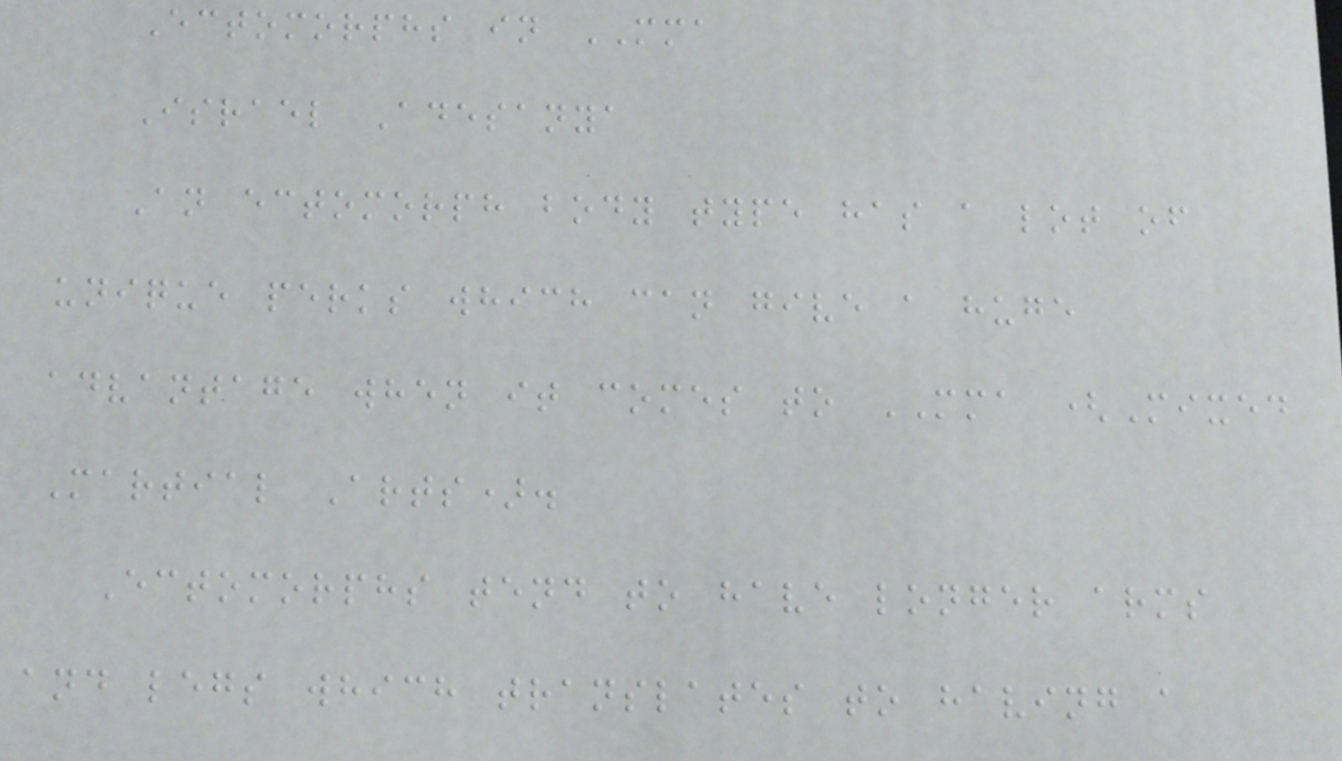Ectomorphs in MMA
Israel Adesanya
An ectomorph body type has a lot of
unique perks which can give a huge
advantage when it comes to MMA (Mixed
Martial Arts).
Ectomorphs tend to have longer arms
and legs which translates to having a
